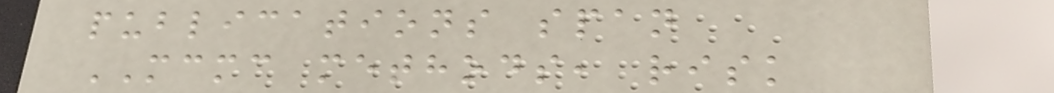publications span
MCMC methods, risk
